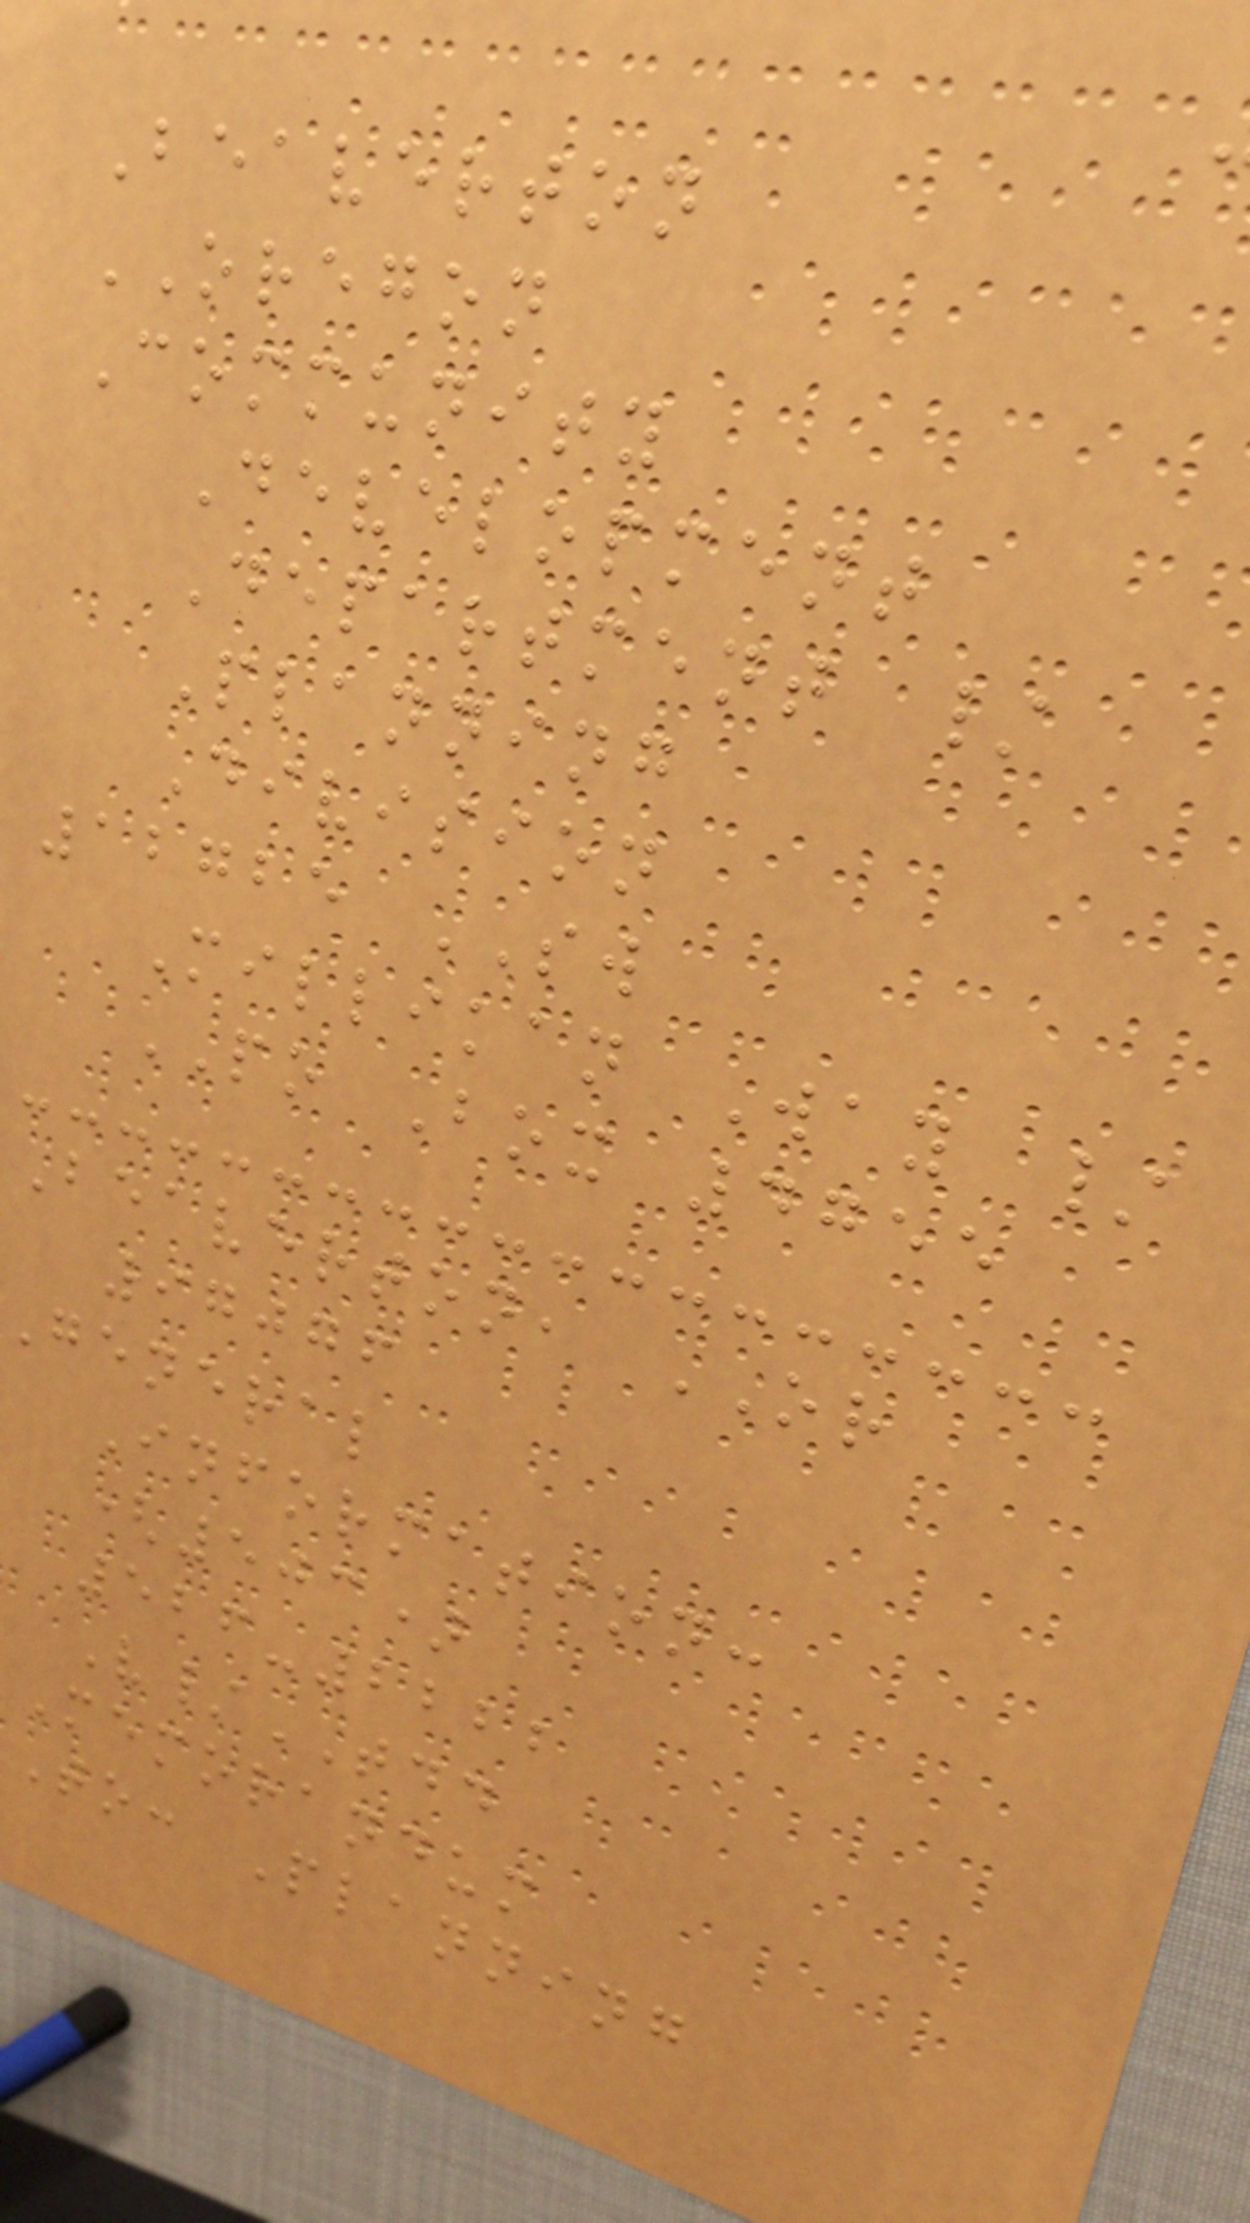Beaverton
OREGON
Community
Development
Department /
Planning
Division
12725 SW
Millikan Way /
PO Box 4755
Beaverton, OR
97076
General
Information:
(503)
526-2222
V/TDD
memorandum
to: Planning
